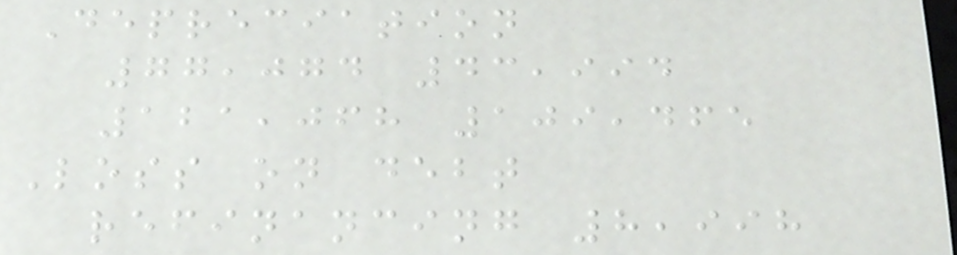Depreciation
77,074 43,994
121,068 109,465
Loss on debt
refinancing 8,998
